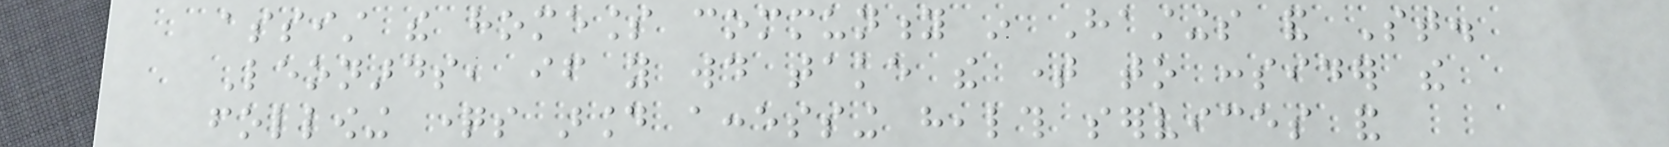assist the homeless community in Hastings and St.
Leonards, if you would take the time to consider the
following questions around accessing health services and
